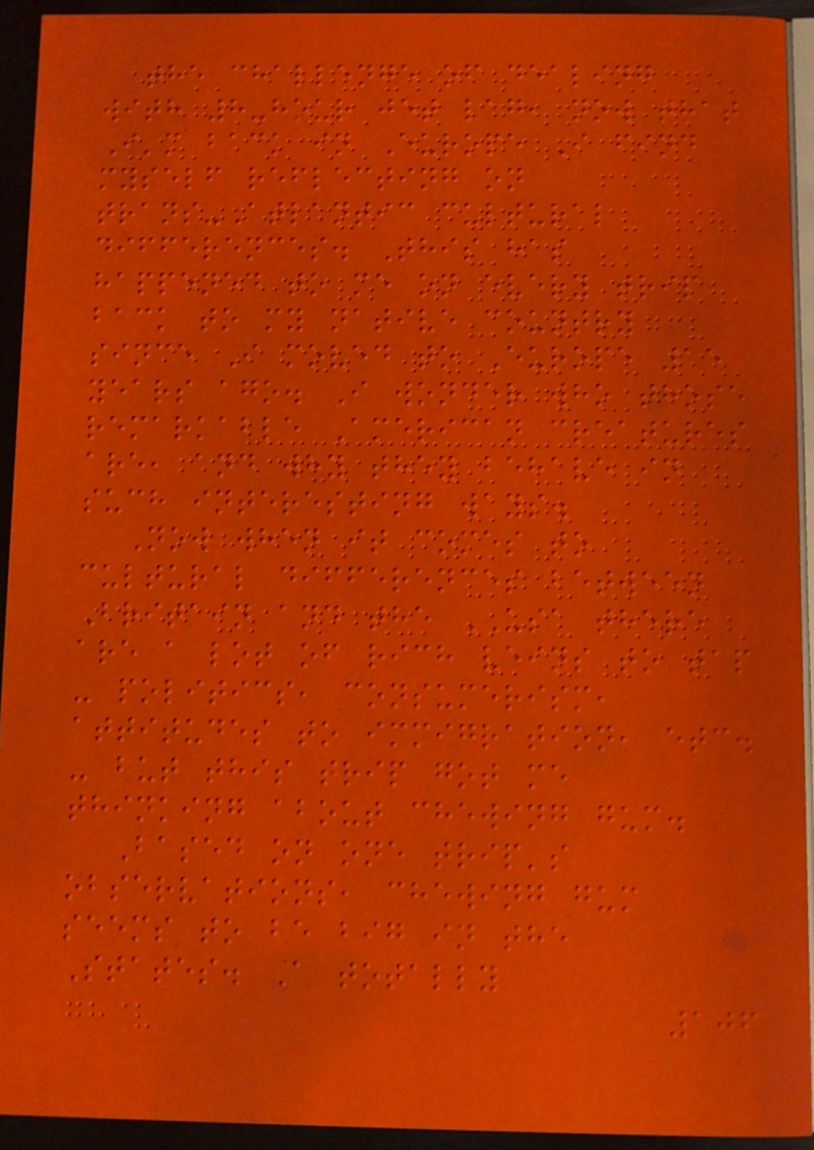the challenge of dealing
with 8-hour jet lag, now that
I'm back in Europe I find
myself reflecting on
trans-Atlantic cultural
differences. This has
happened to me on every trip
back to my native country
since I moved to Europe 15
years ago. I wonder who those
remarkable American creatures
are, and why they behave in
such interesting ways.
Now when it comes to
cultural differences between
Britain and the USA there
are a lot of rich veins to tap
- politics, consumerism,
attitudes to immigration, etc.
- but this trip got me
thinking about chewing gum.
Based on one trip's
observations, chewing gum
seems to be big in the
States. A totally
106
